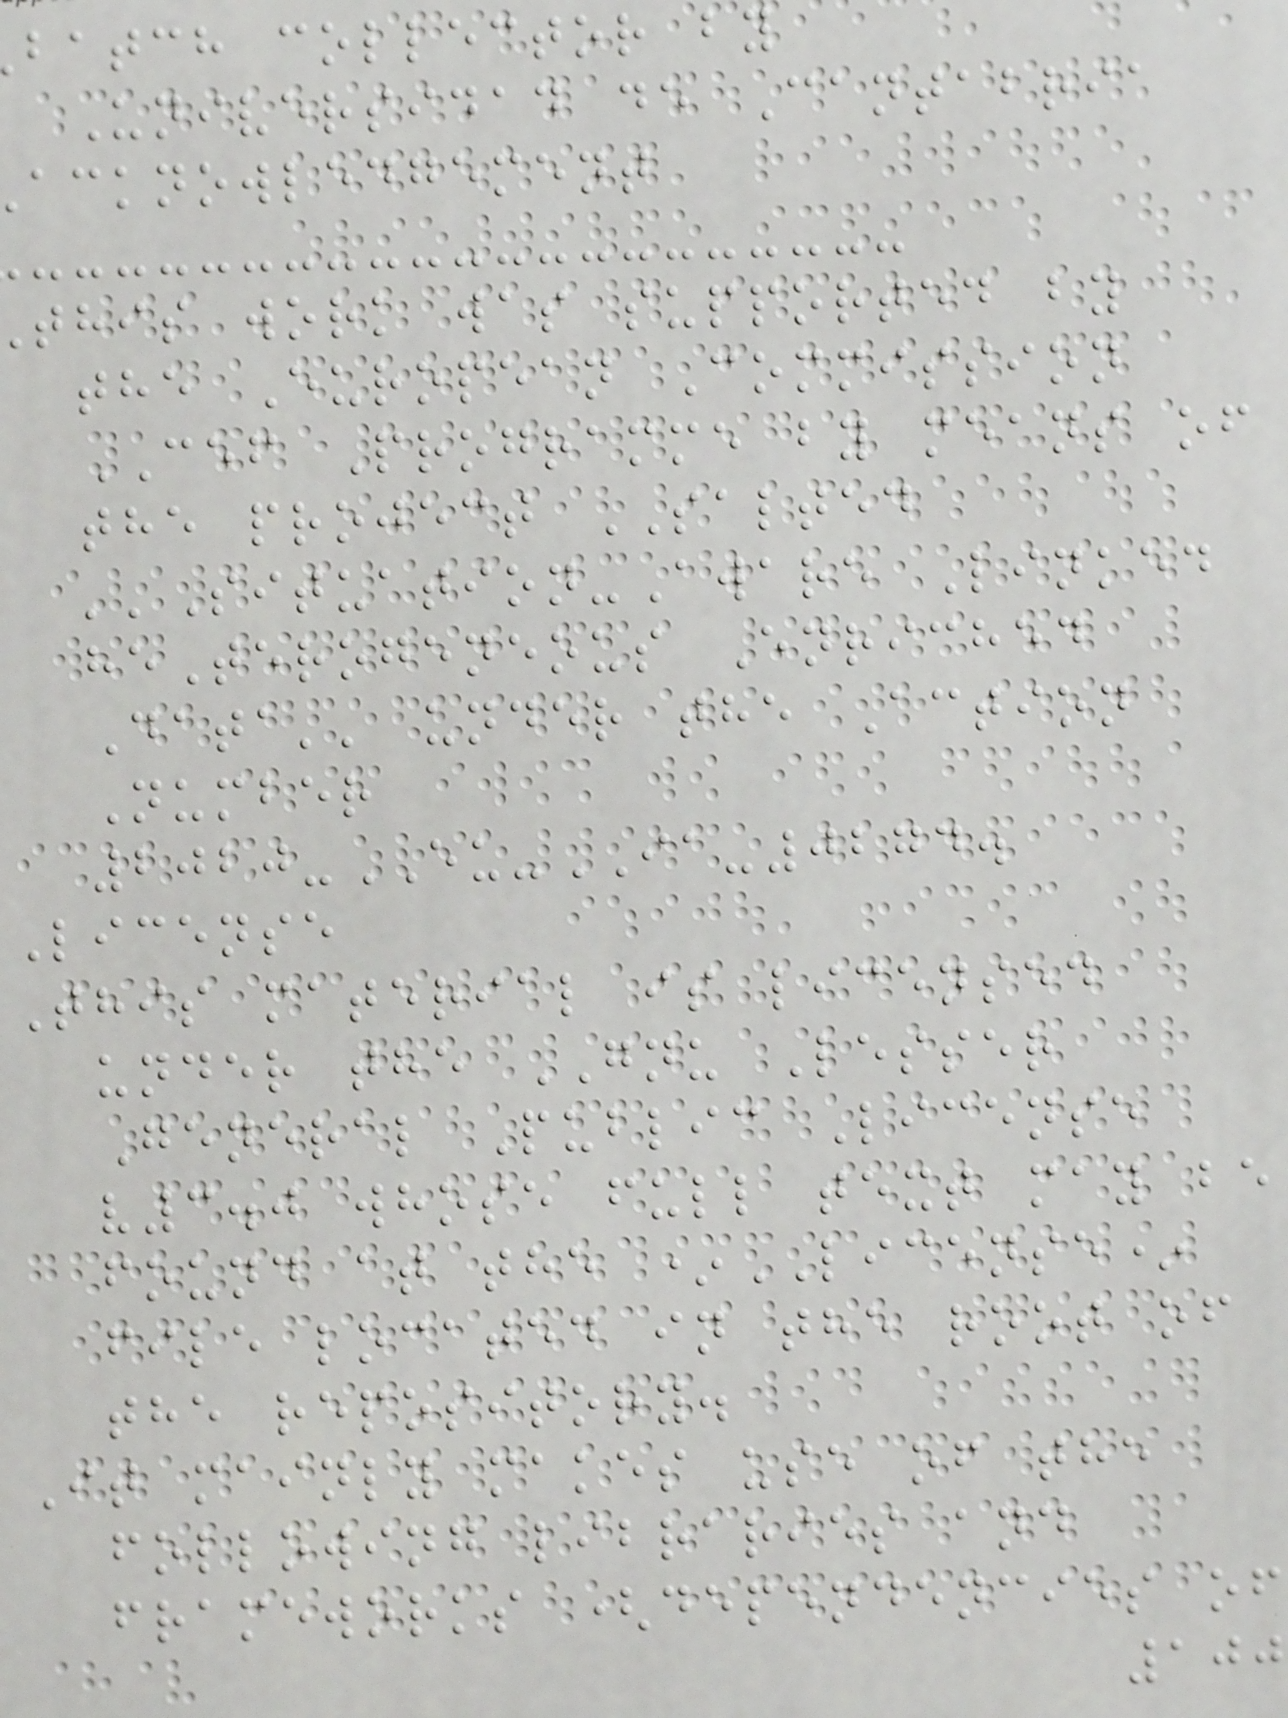batch collector by
Universidad de Cantabria
acknowledgement
this work was supported by
the European Commission
CEF Programme by means of
the project SALTED
''Situation-Aware Linked
heTerogeneous Enriched
Data'' under the Action
Number
2020-EU-IA-0274.
License
This material is licensed
under the GNU Lesser
General Public License
v3.0 whose full text may be
found at the *LICENSE*
file located in the root of
the repository.
It mainly makes use of the
following libraries and
frameworks (dependencies of
100
